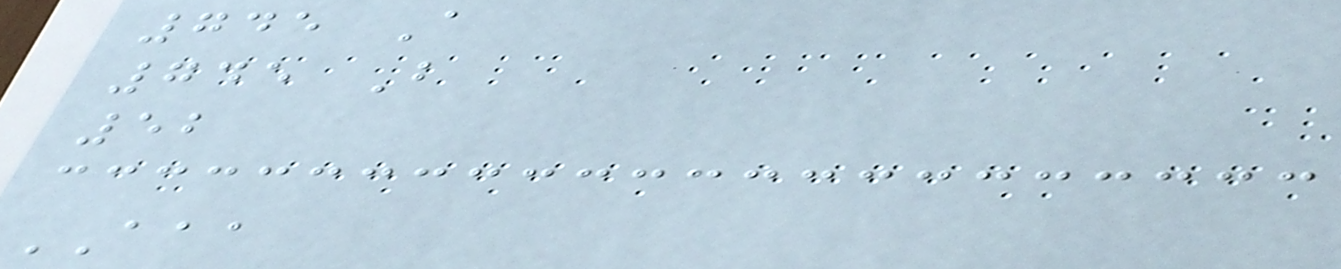745 A
745 B
52
AAA
